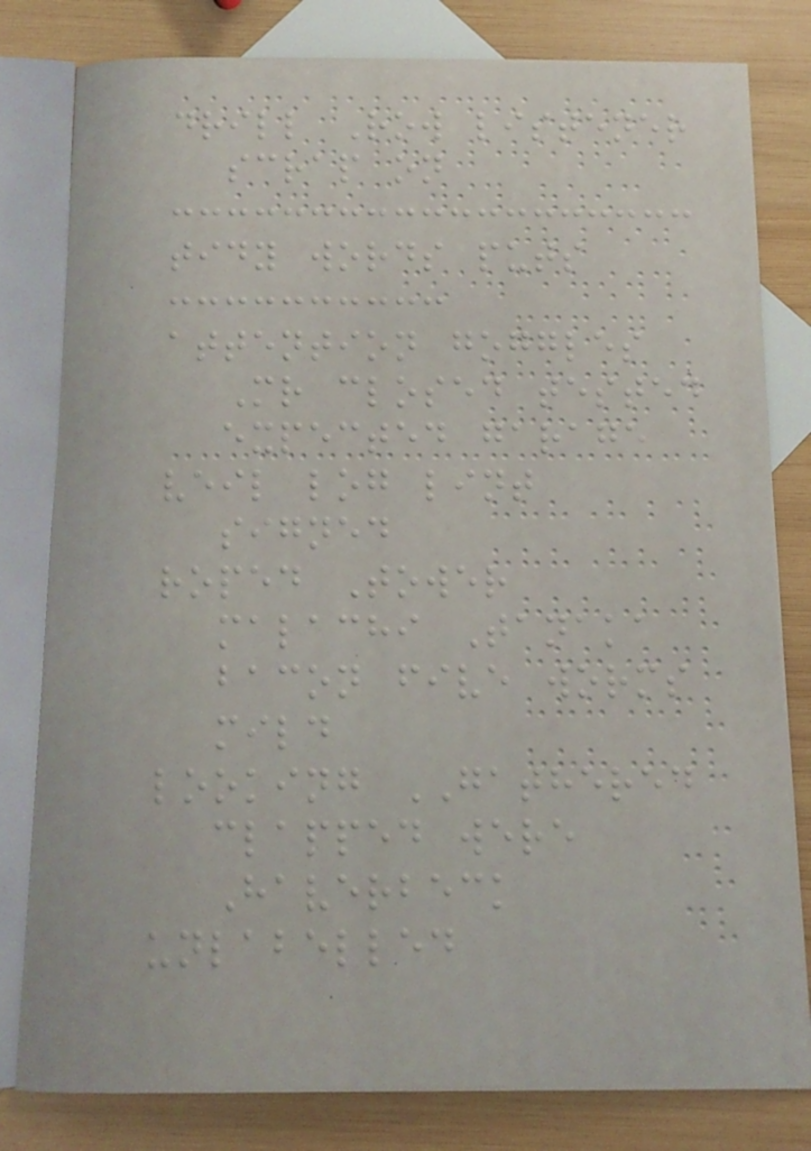drill Row listener
scrap on
tidy words puts
attention goggles
Mr closed tested
expected garage
veil log lint
signed
roped Tower
malachi Tanaka
bacon five worms
mild
looking GATHERED
clapped were
Haverbeck
unlabelled
